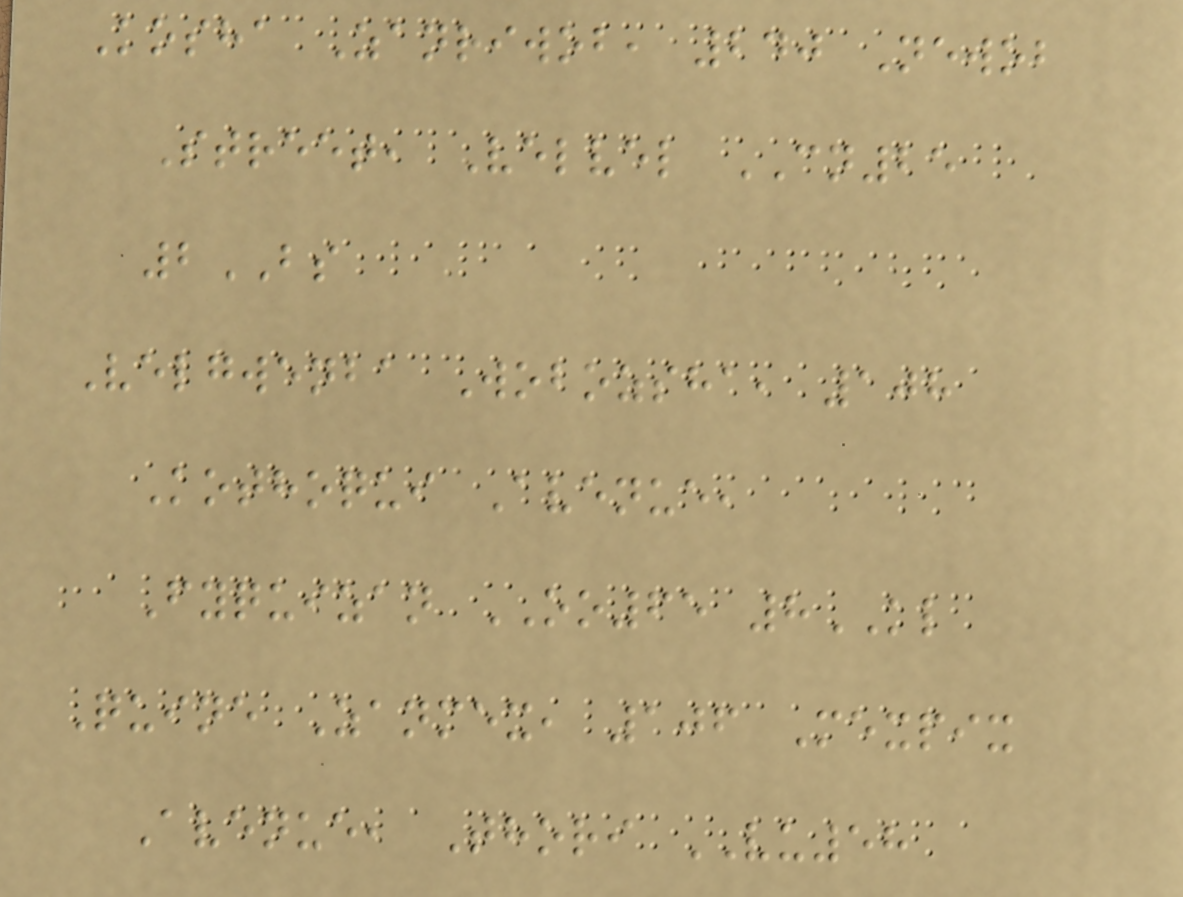Kosha Zanriwob, 240 Newob
Street, Velvel CN25
2BS
Velgwenba Wobozsha, 108
Kothoqui Avenue,
Fyquizan OO65 8KL
Quine Zanmex, 106 Mexpix
Avenue, Thori VU58
